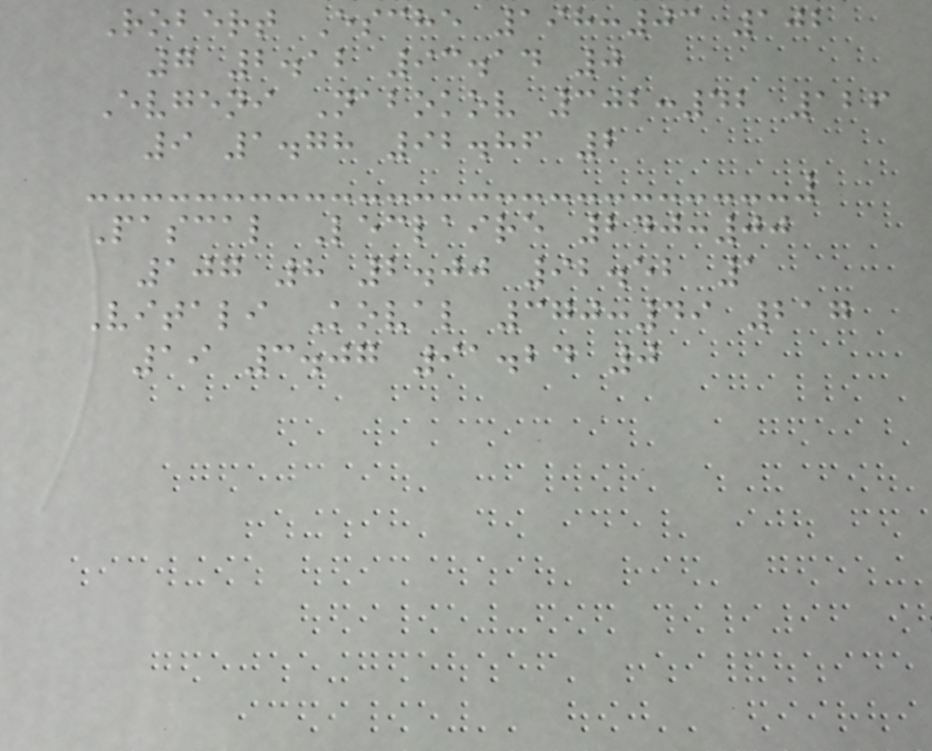Robert Esche 198:03 102
7 2.12 93.14 0
Evgeni Nabokov 302:42 126
9 1.78 92.86 2
Pascal Leclaire 240:00
107 8 2.00 92.52 1
Vitali Koval 370:49 217
19 3.07 91.24 0
